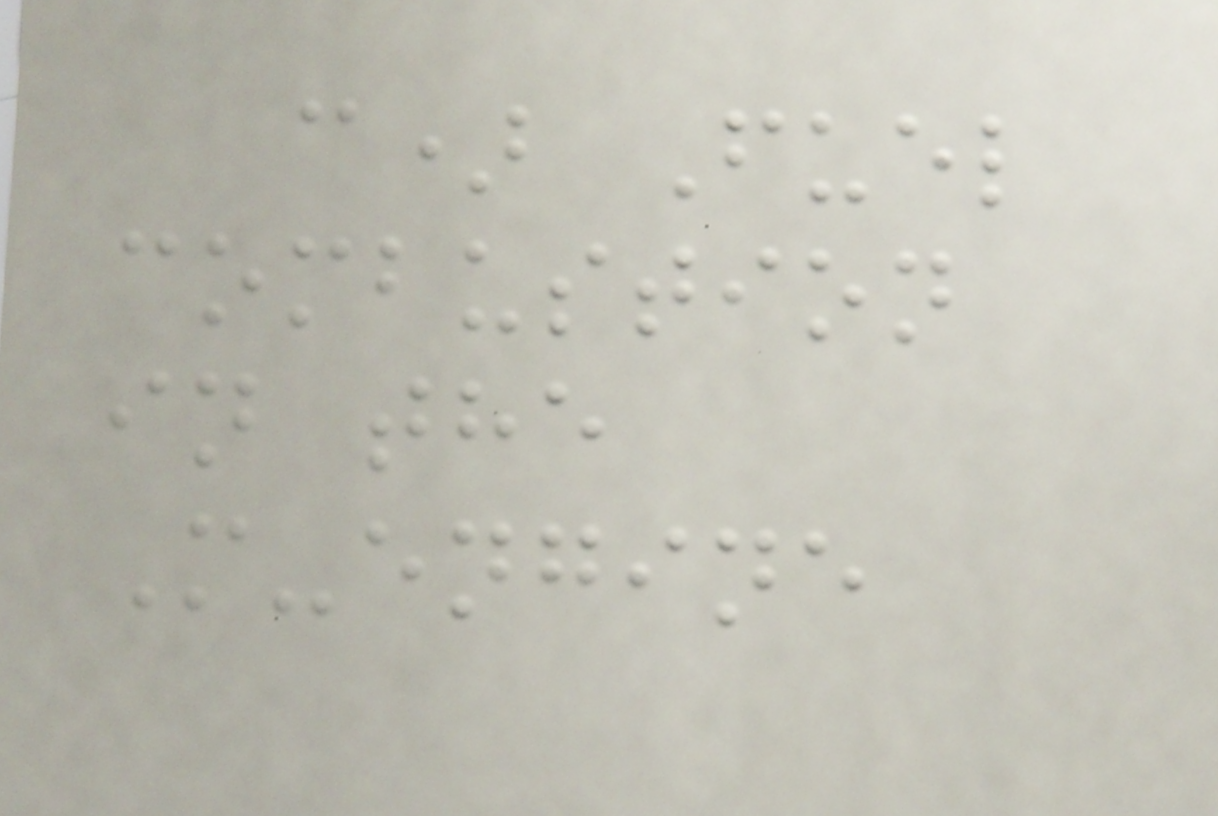c) Fuel
combustion
in the
M-engine
